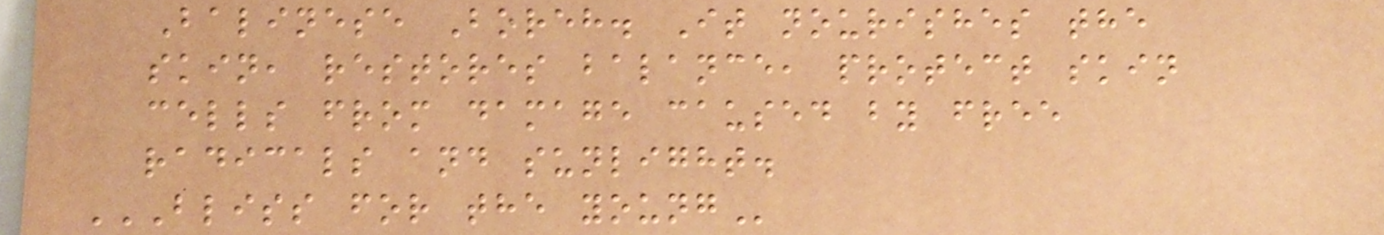Balinese Boreh. It nourishes the
skin, restores balance, protect skin
cells from damage caused by free
radicals and sunlight.
BLISS FOR THE YOUNG
